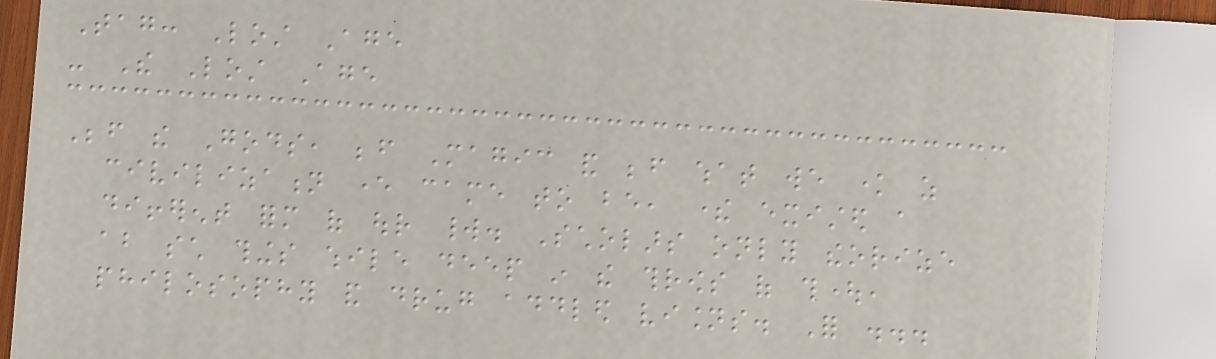Tag: Lost Age
- The Lost Age
Before the Gods, before Magic and before what we know as
civilization ever came to be, there existed a
different form of our world. Scholars only theorize
about such things while deep in the throws of thought,
philosophy and drug addled visions. For ...
